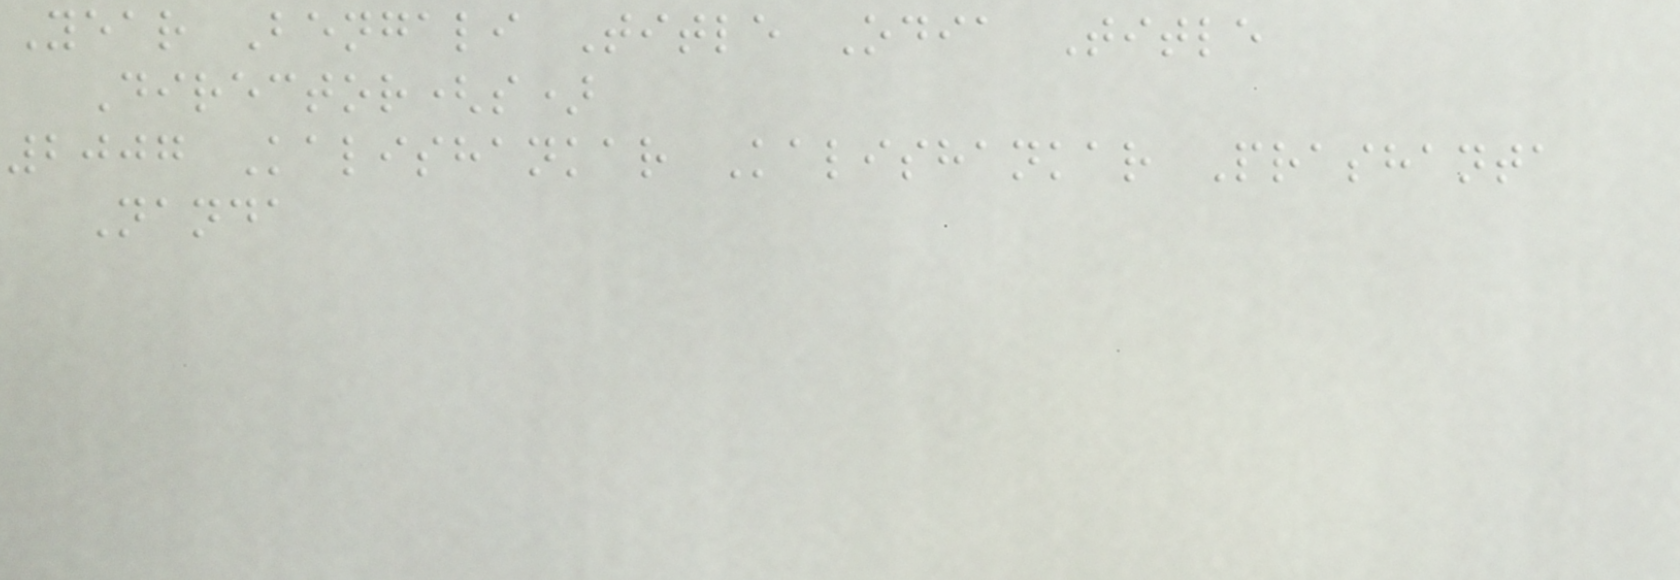Year Bengali Title Odia Title
Director(s)
2007 Kalishankar Kalishankar Prashanta
Nanda
